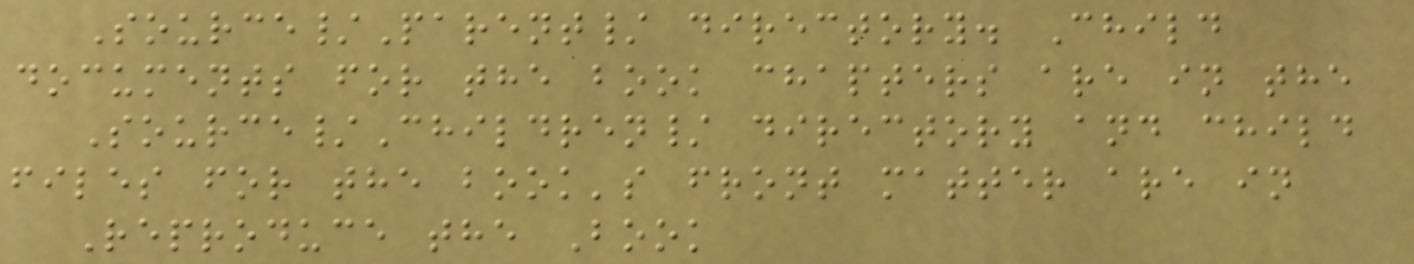Source/Parent/ directory. Child
documents for the book chapters are in the
Source/Children/ directory and child
files for the book's front matter are in
Reproduce the Book
